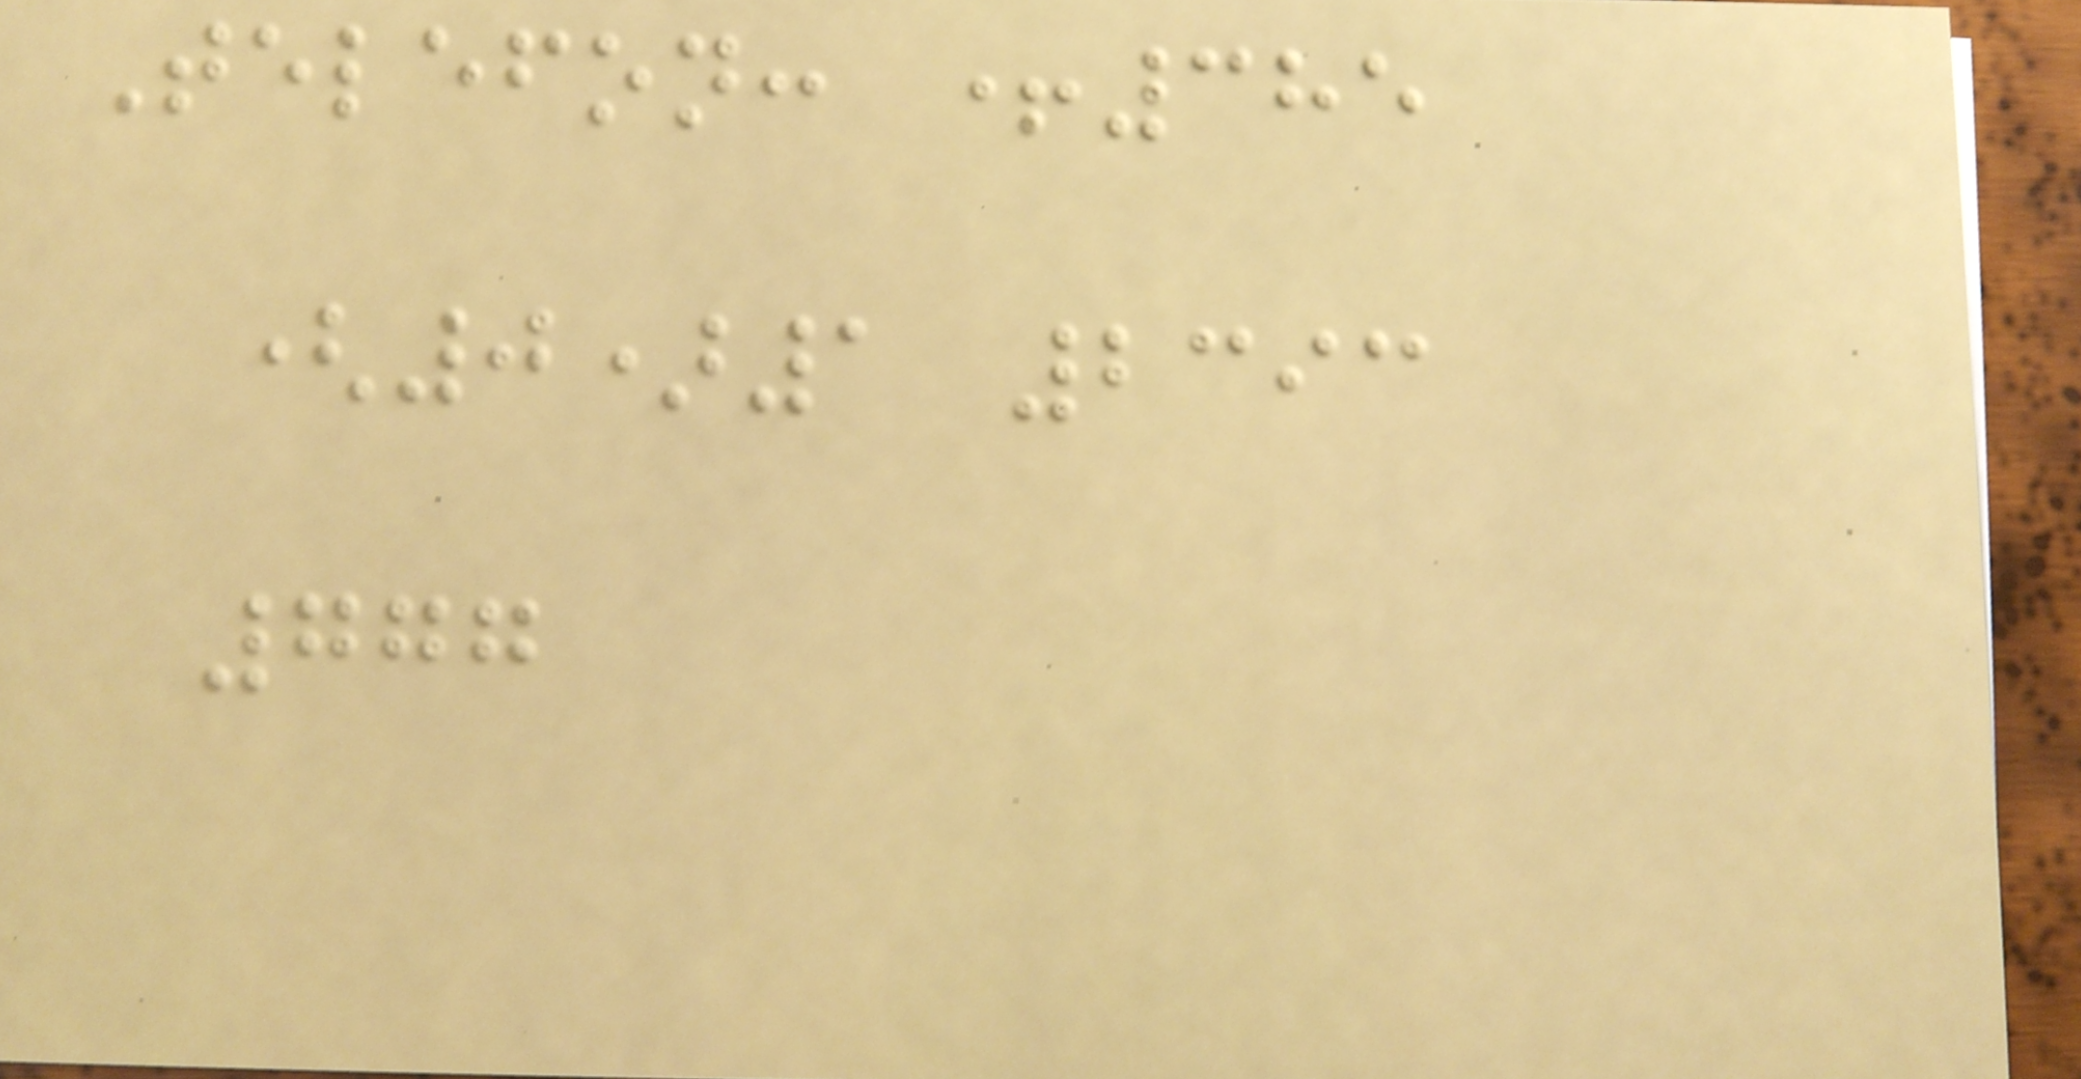Telefon: +385
(0)1 2393
777
